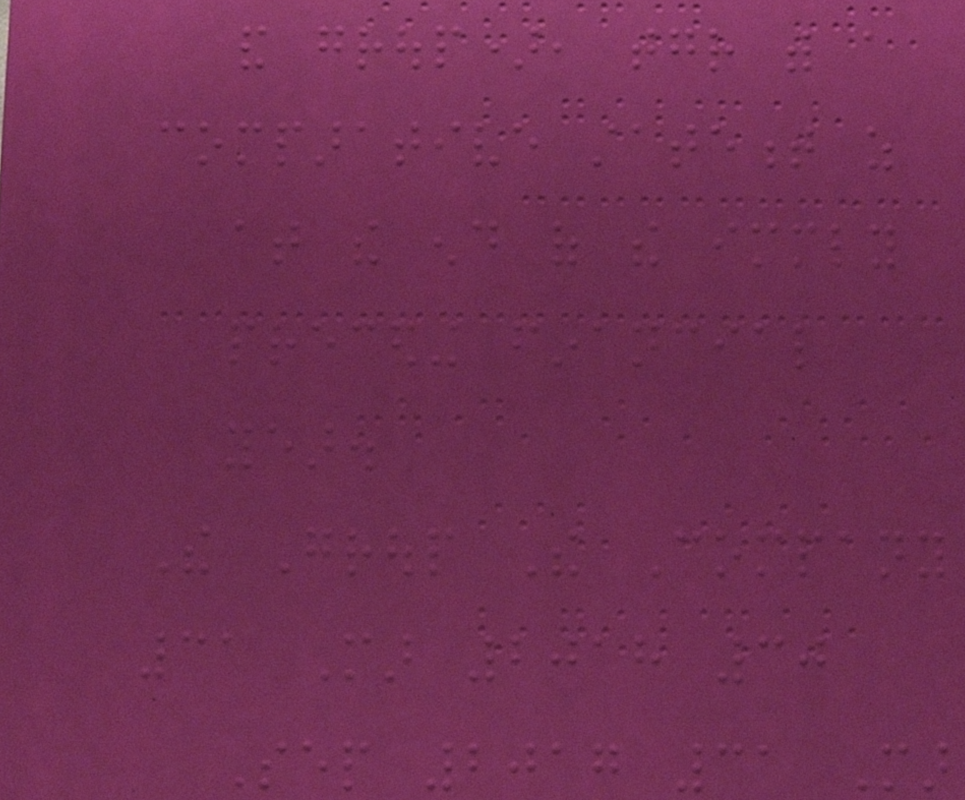and group), together with a
comparative statement as
at the end of the immediately
preceding financial
year.
The Group The Company
31 Mar 2018 30
Sep 2017 31 Mar
